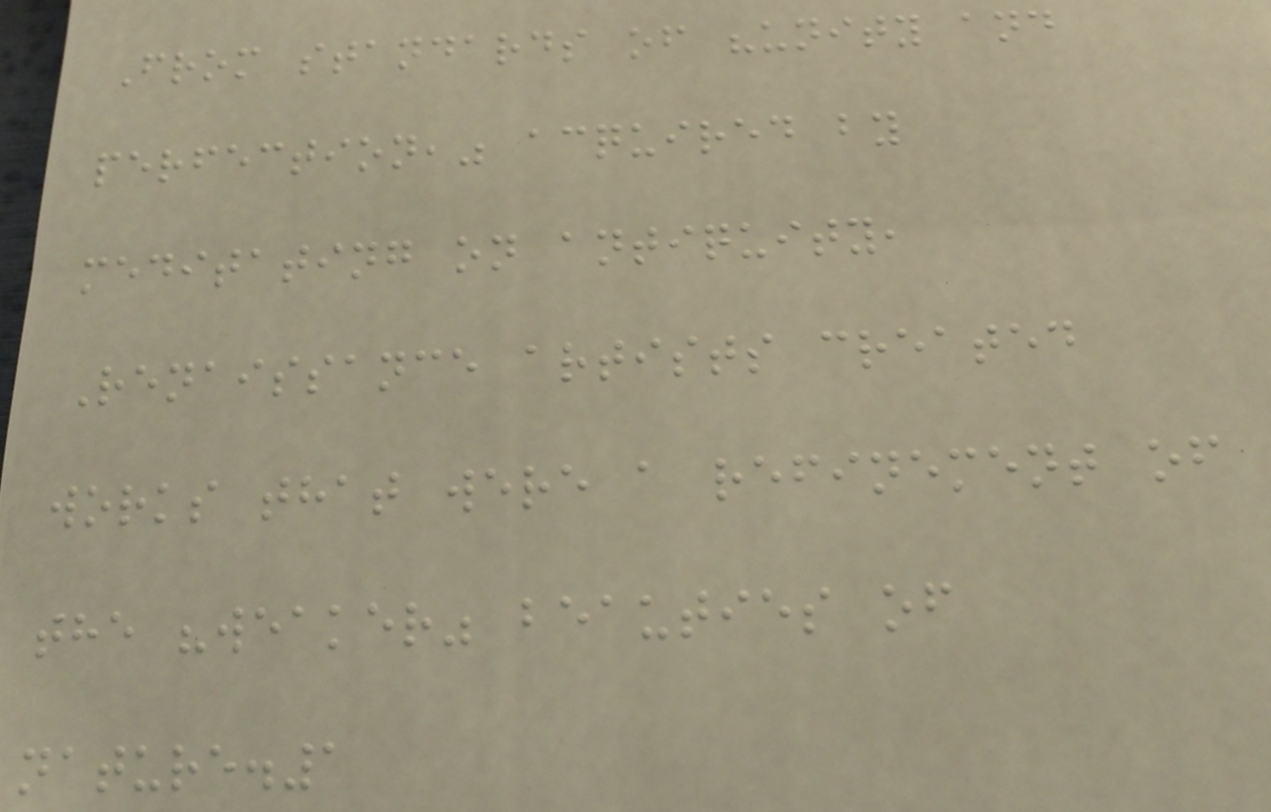From standards of "unity and
perfection," acquired by
meditating on antiquity,
Renaissance artists created
works that were a refinement of
the "weaker" beauties of
nature.1
